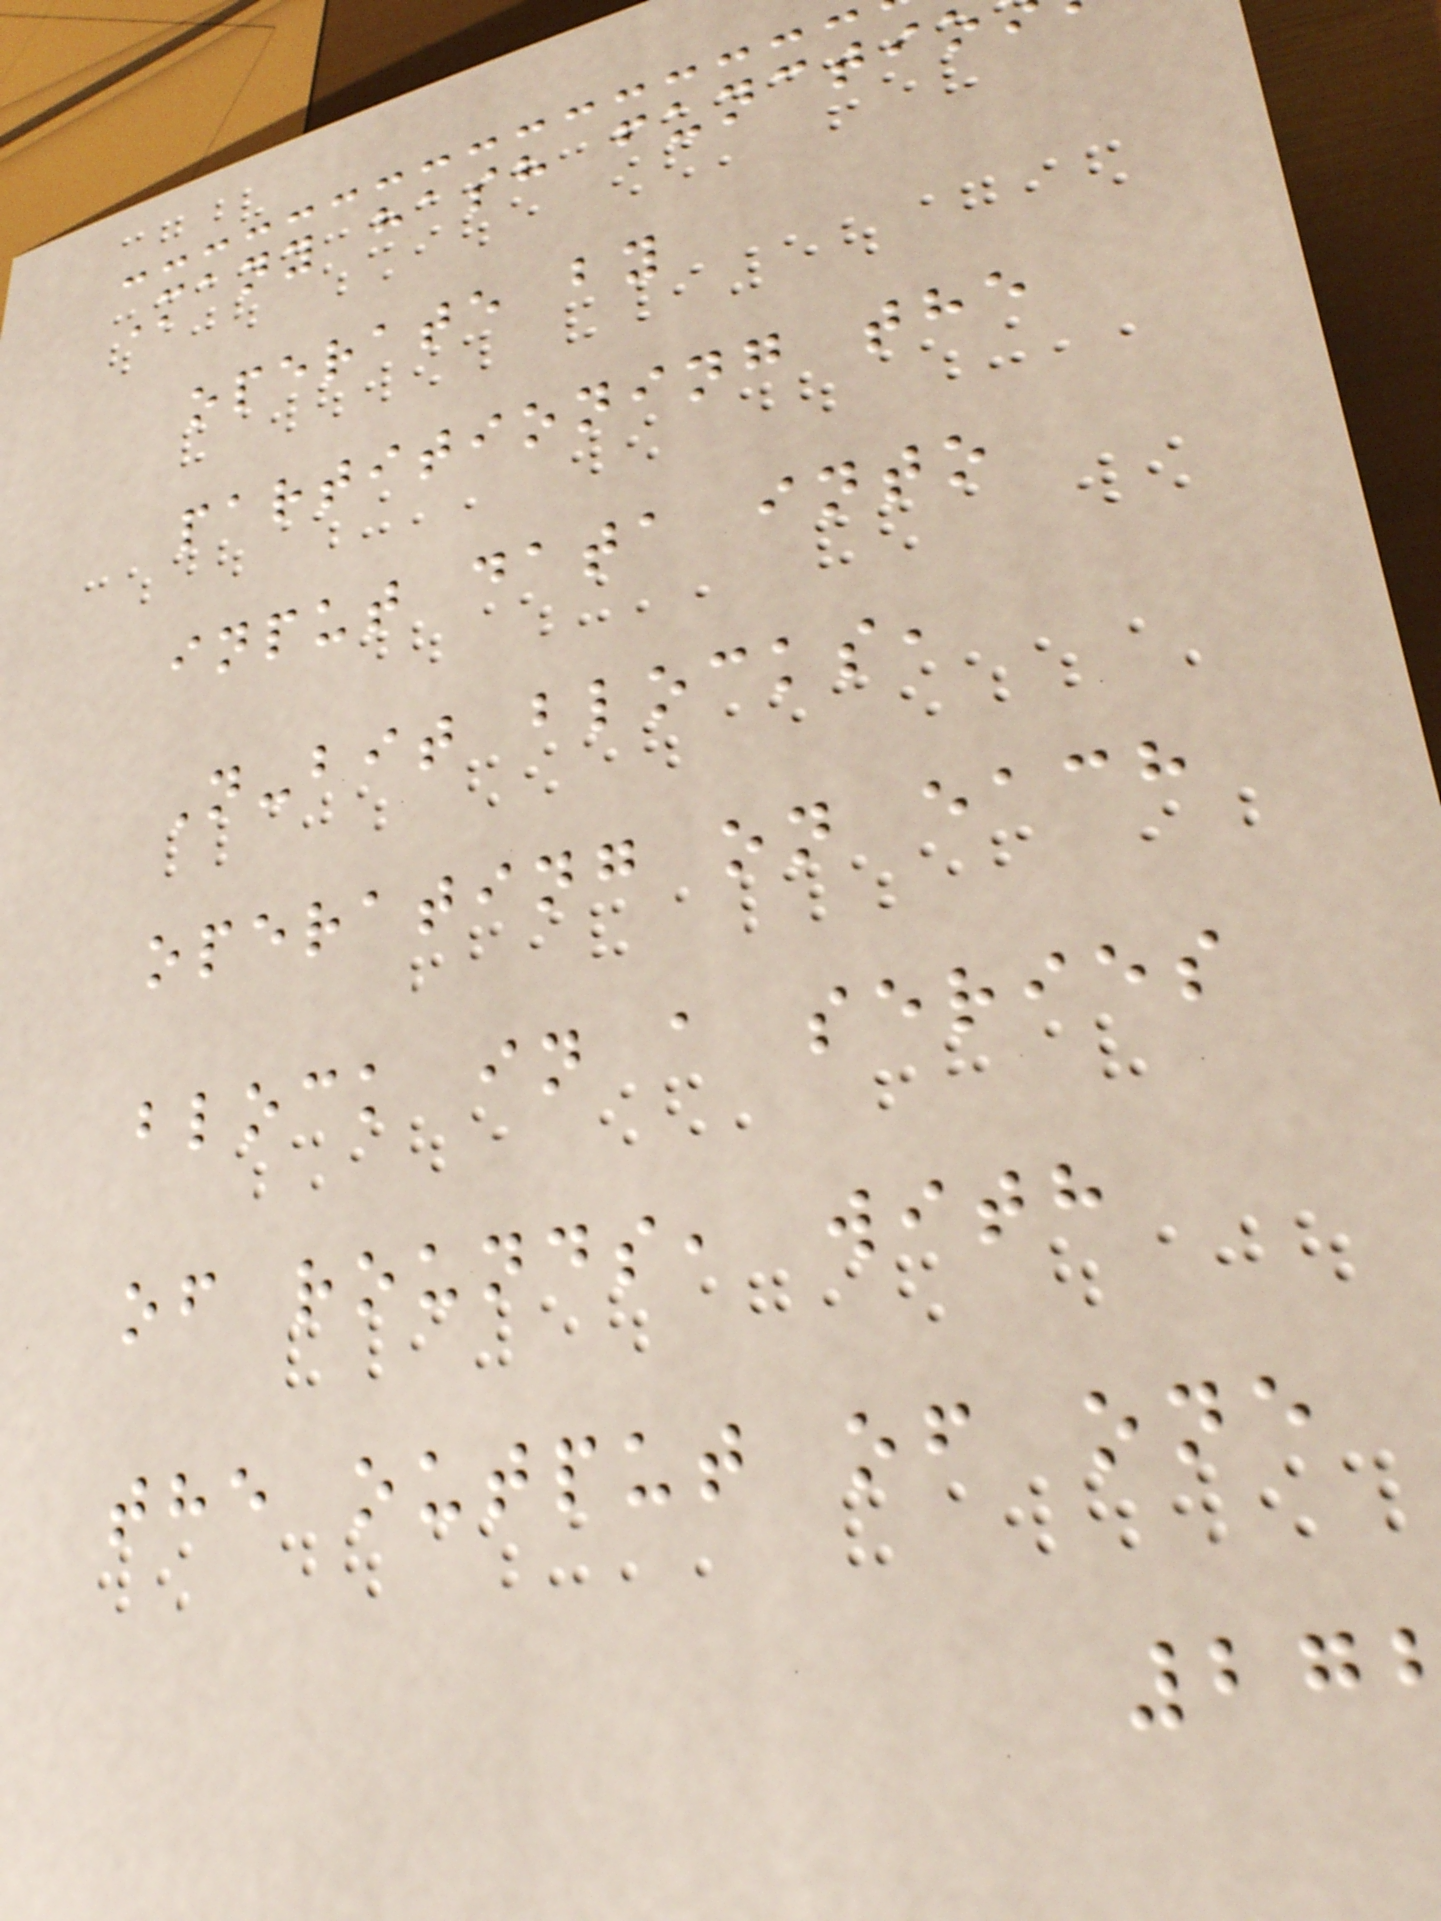Many hash functio
operate by
partitioning the
input data into
N-bit blocks,
operating on each
block in a series
of rounds, with
the output of one
